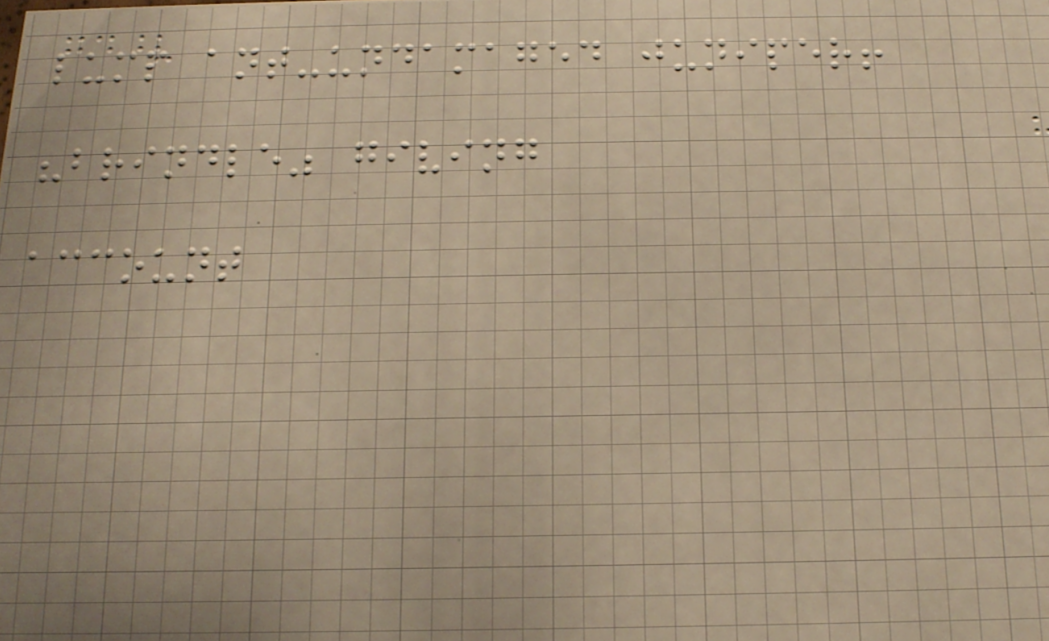lump ant-undamaged juniper!
"brindle" giving
account
